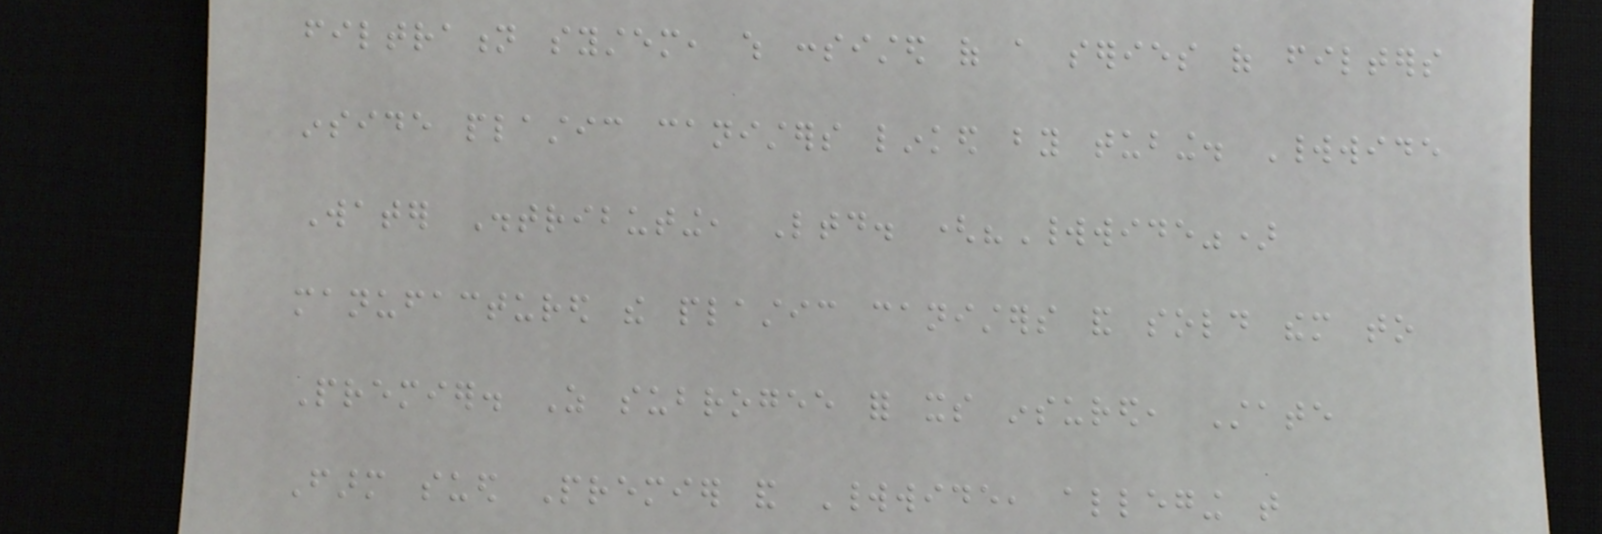filtration system, which consisted of a series of filters
inside plastic canisters linked by tubing. Worldwide
Water Distributing, Ltd. ("Worldwide")
manufactured the plastic canisters and sold them to
Premier. As subrogee for its insured, State
Farm sued Premier and Worldwide, alleging that
